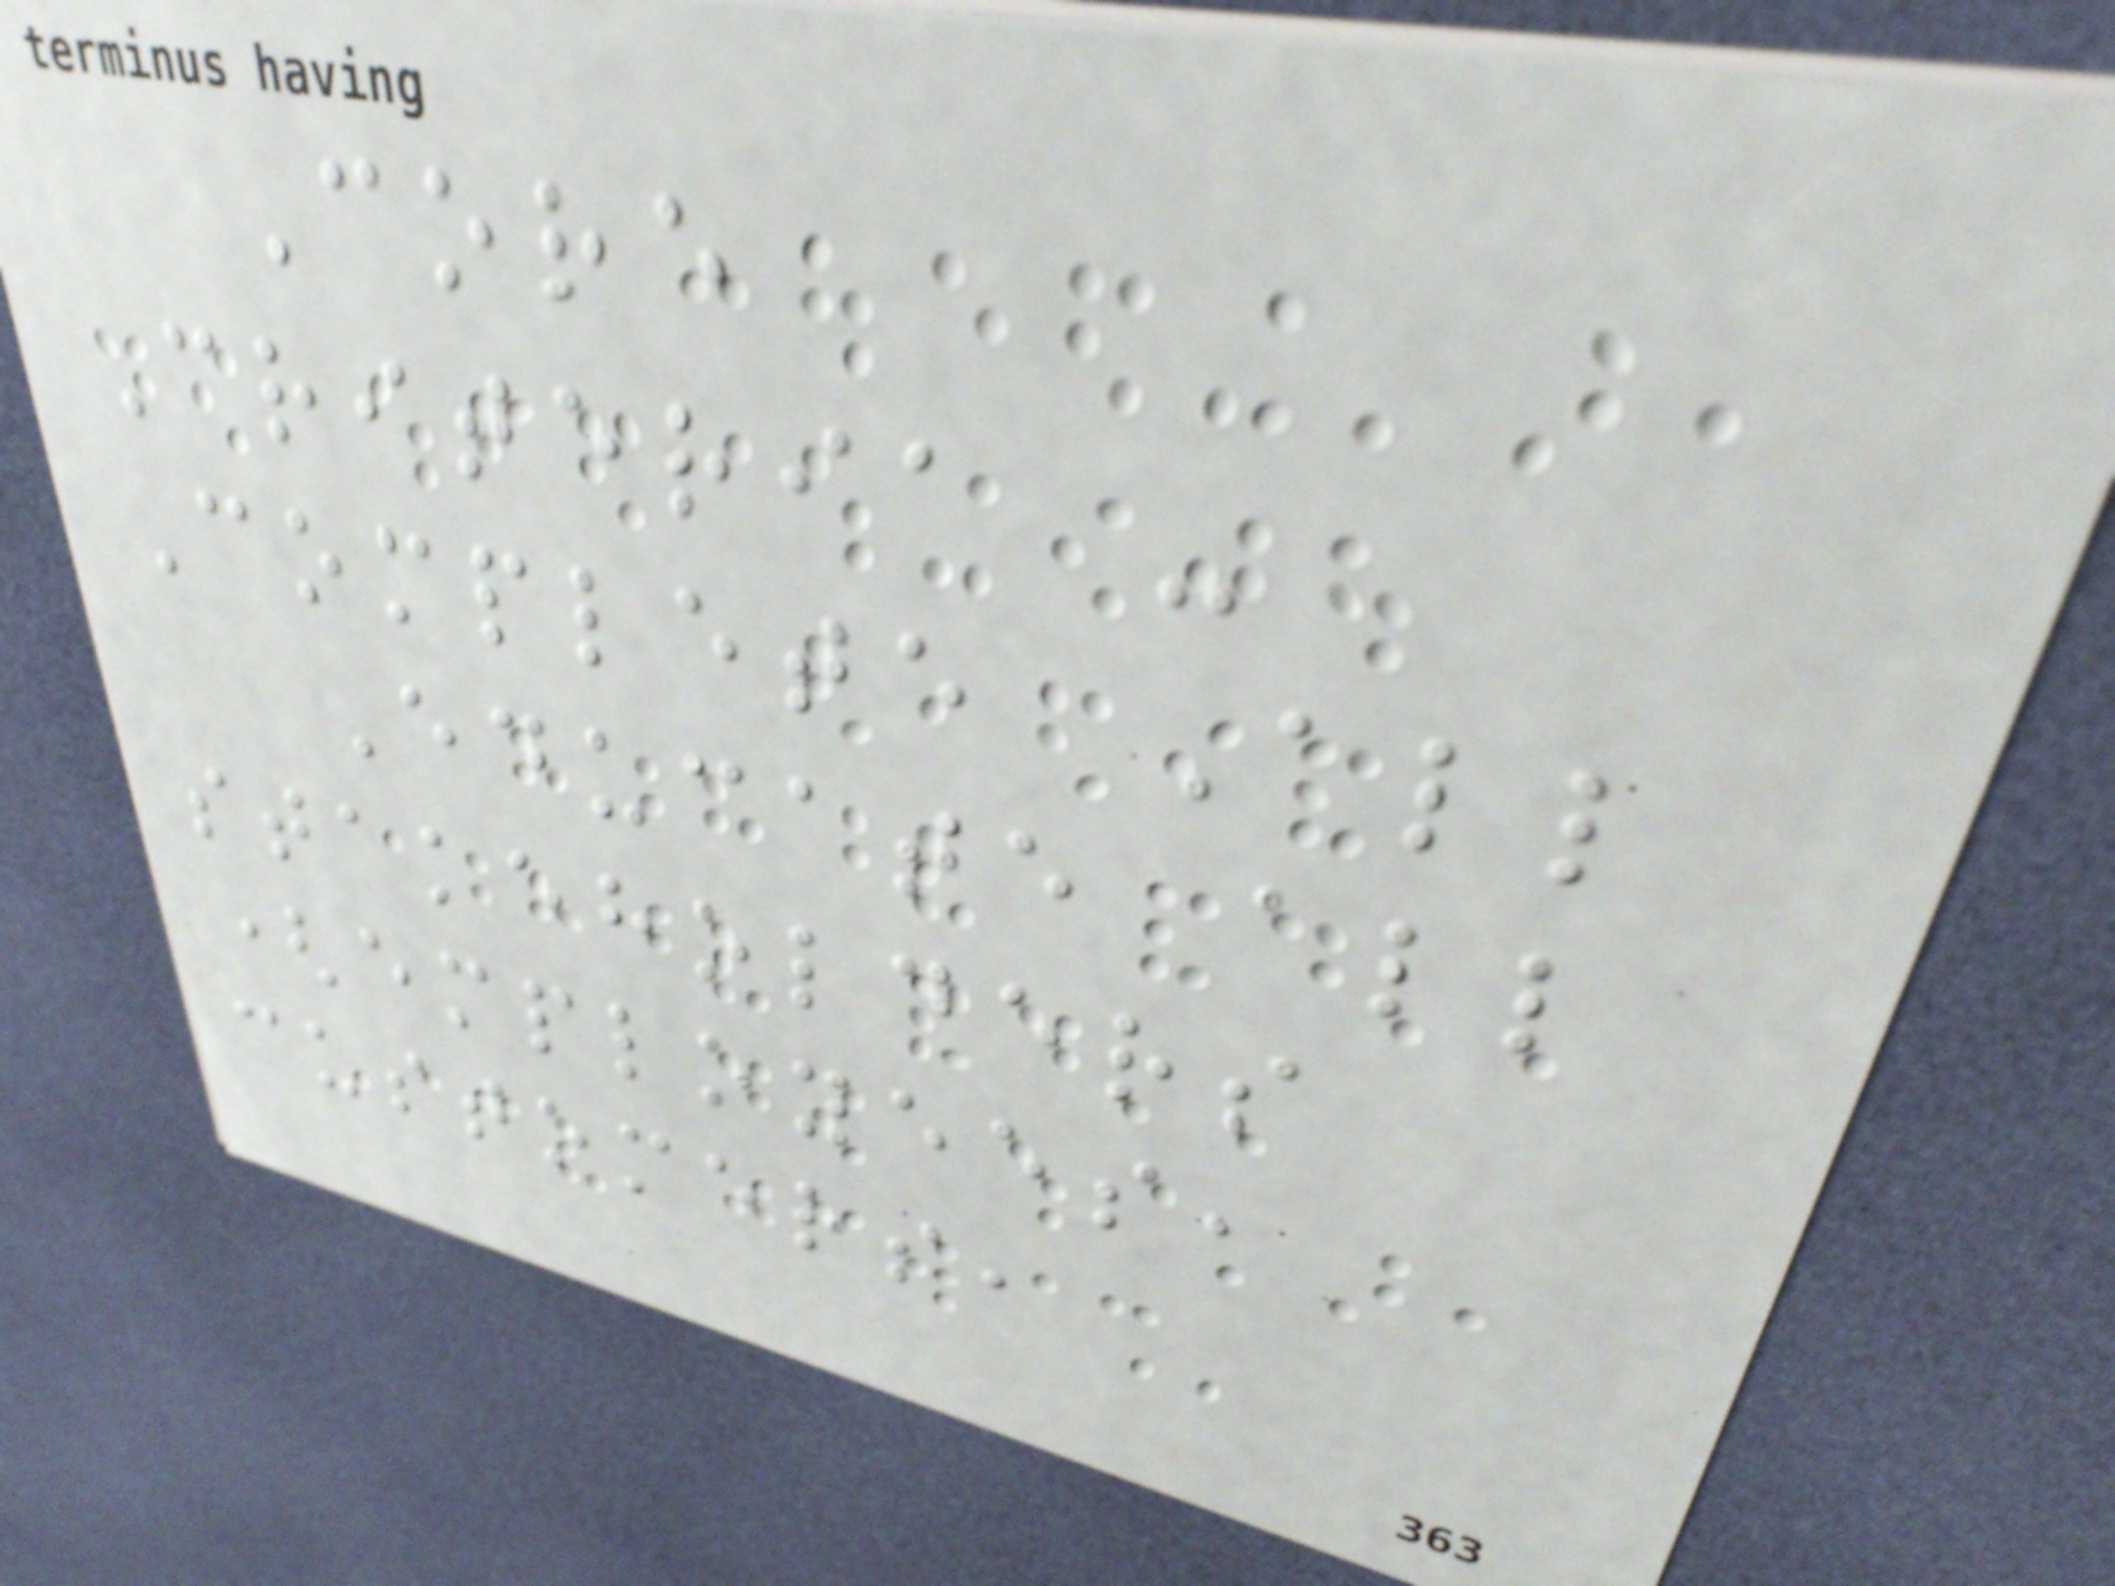Core
Criteria -
Complete All
Educate all
stakeholders
(employees,
customers,
